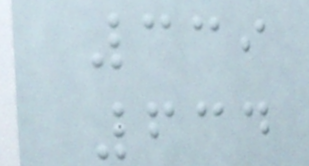339
634
